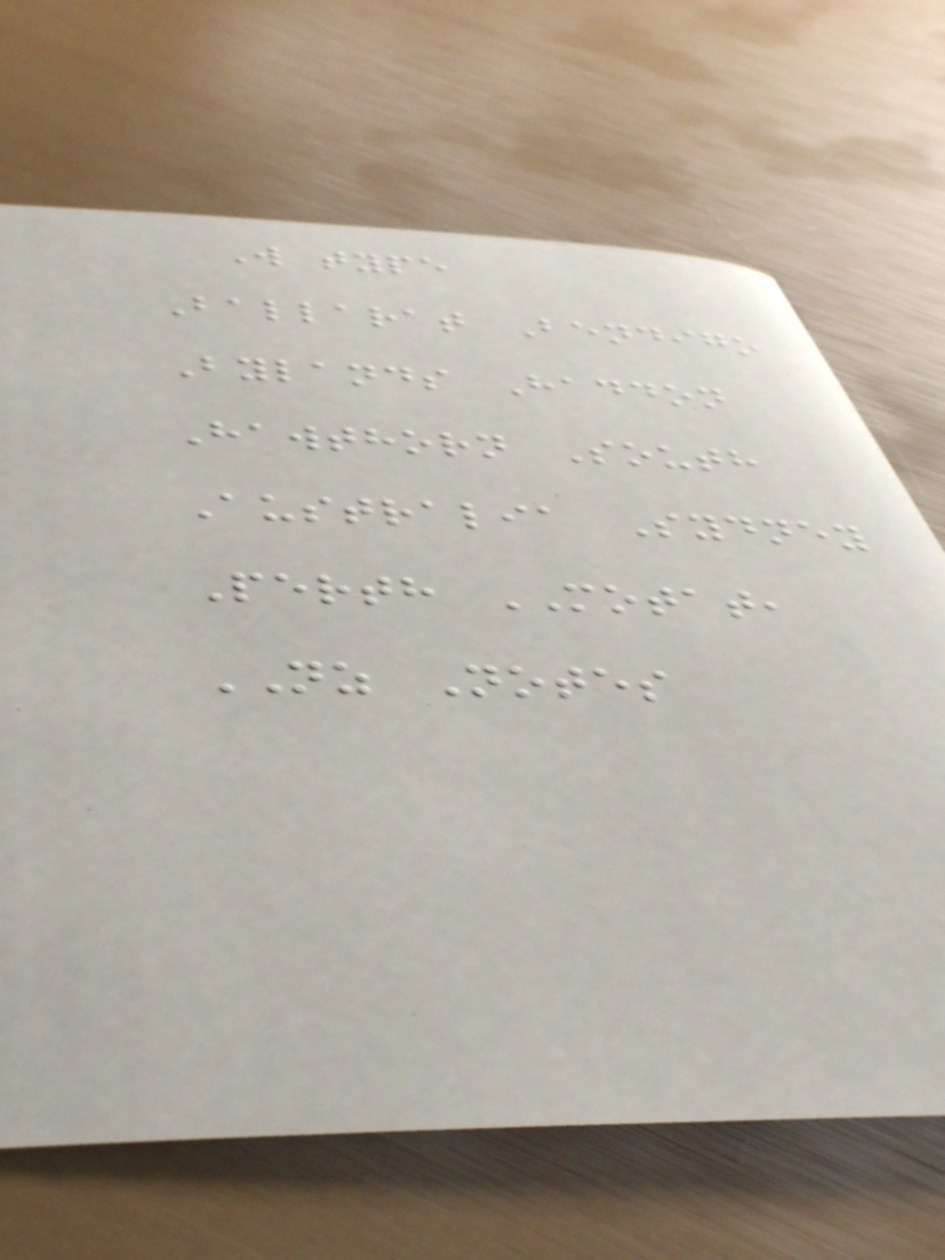W type
Ballarat Bendigo
Bylands Haddon
Hawthorn South
Australia Sydney
Perth MOTAT,
NZ Notes
